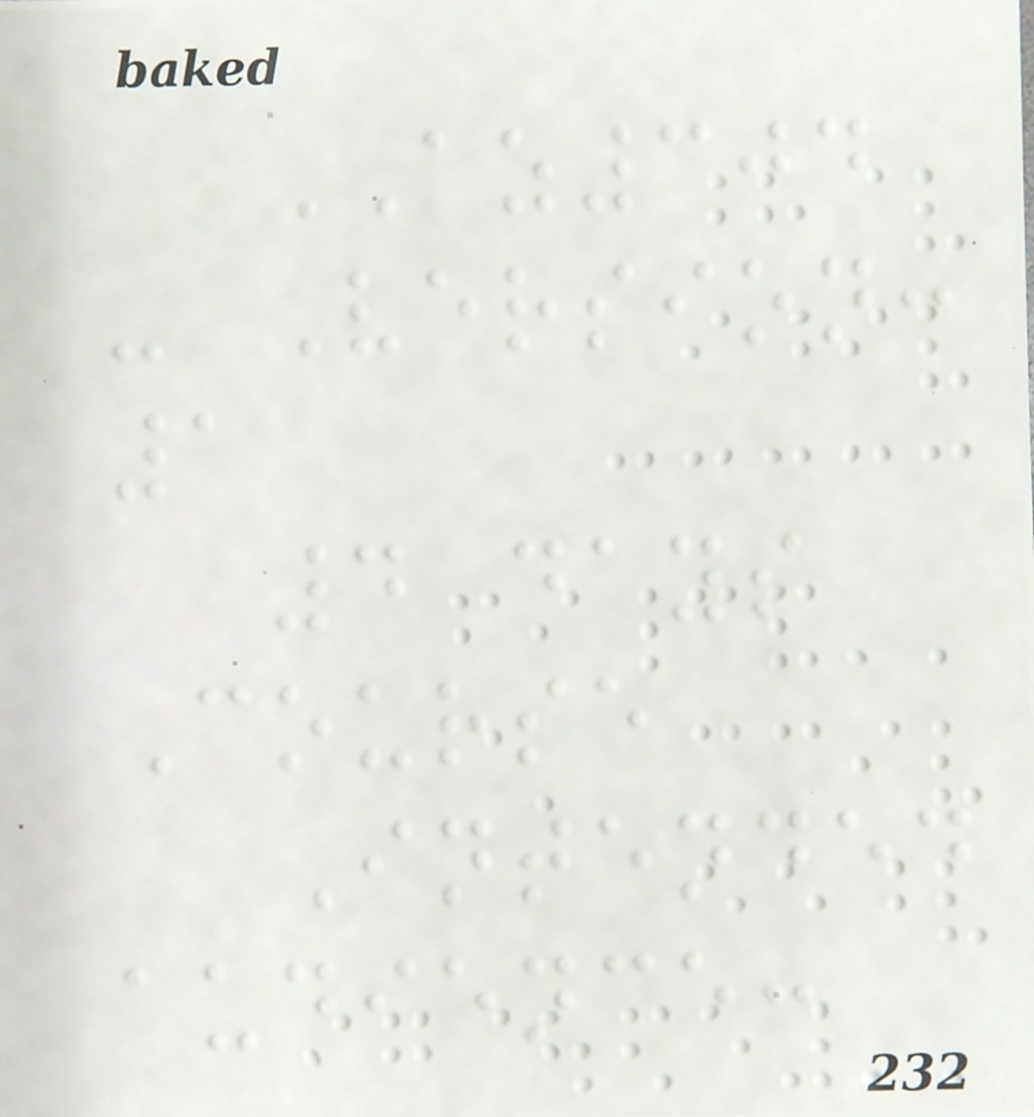AZ304
- Version:
1
4 days
Course
Intended
audience:
